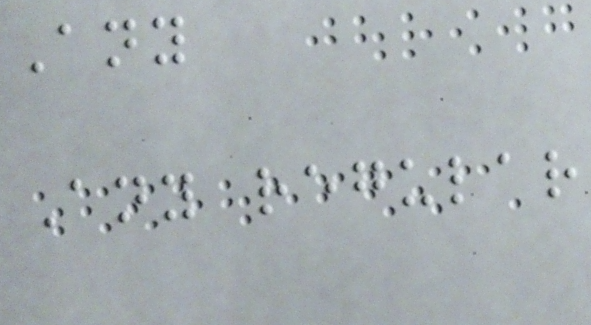Any
Any regular
